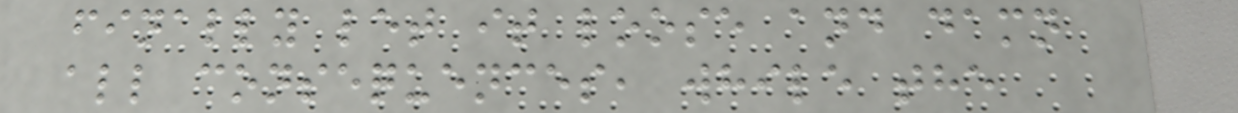finally let it loose and damn
all consequences, while the
